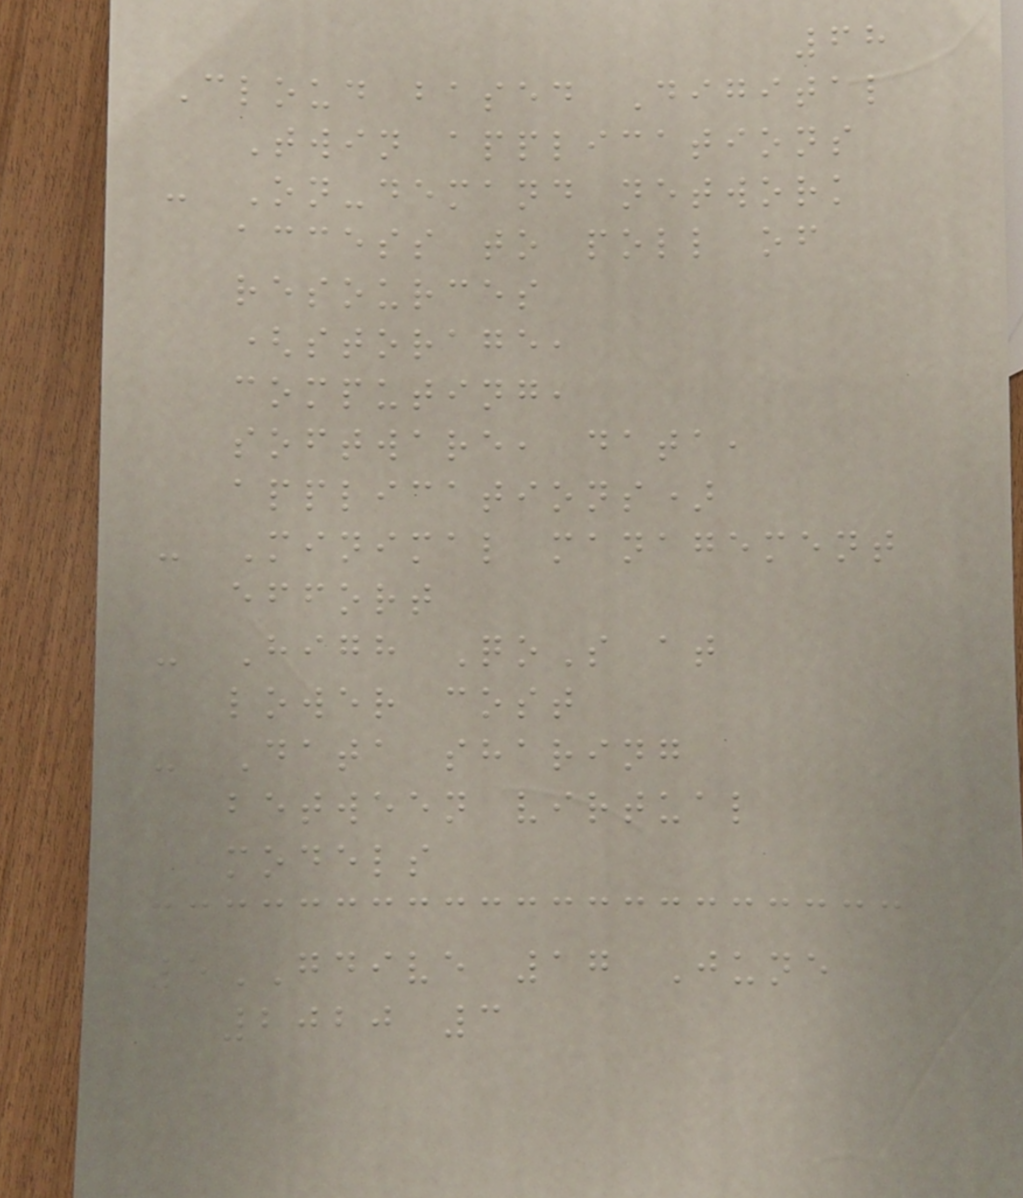68
Cloud based Digital
Twin applications
- On-demand network
access to poll of
resources
(storage,
computing,
software, data,
applications)
- Minimal management
effort
- High QoS at
lower cost
- Data sharing
between virtual
models
5GDIVE 17 June
2020 3
